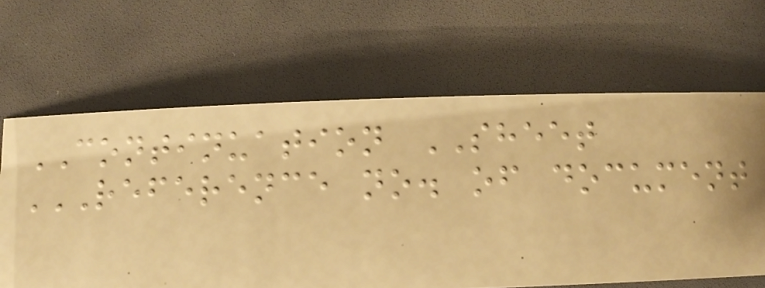CONTINUATION SHEET
REFERENCE NO. OF DOCUMENT
